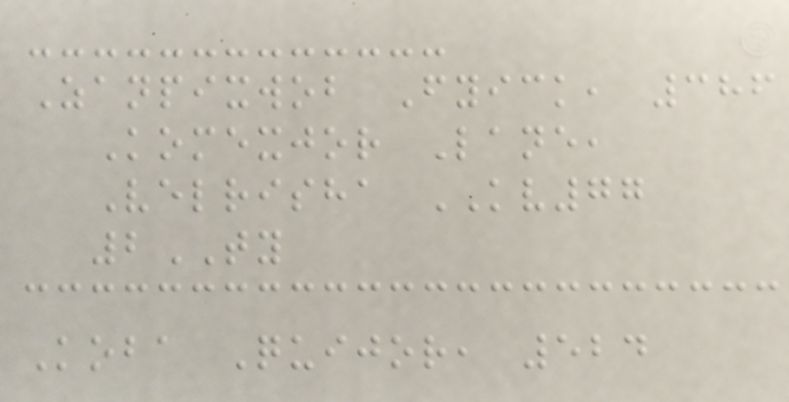Zanpixwob Fyick, 386
Komexjor Lane,
Velrisha KV77
2TY
Koba Quijor, 524
